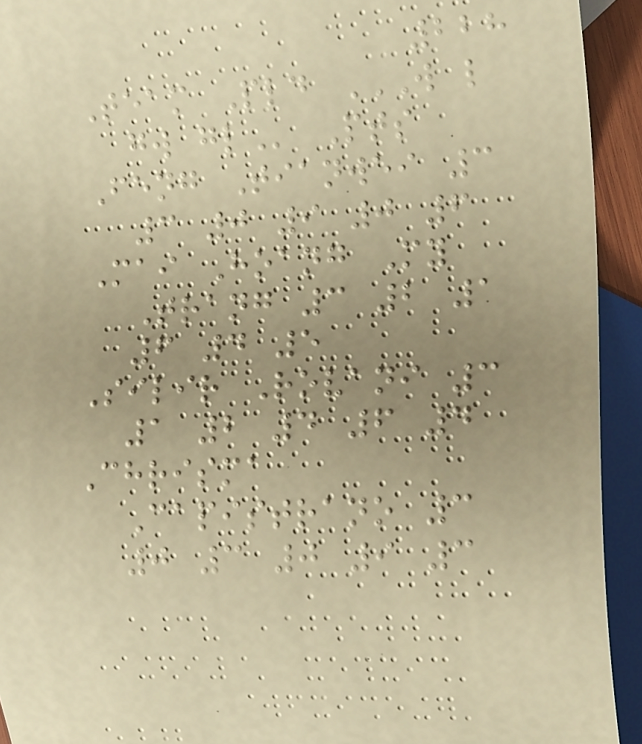228
Team Pld W L
GW GL Pts
Feng Tianwei 3
3 0 9 0 6
Mai Hoang My
Trang 3 2 1
6 4 5
Silir Rovani 3
1 2 4 6 4
Chrisma
Capistrano 3
0 3 0 9 3
